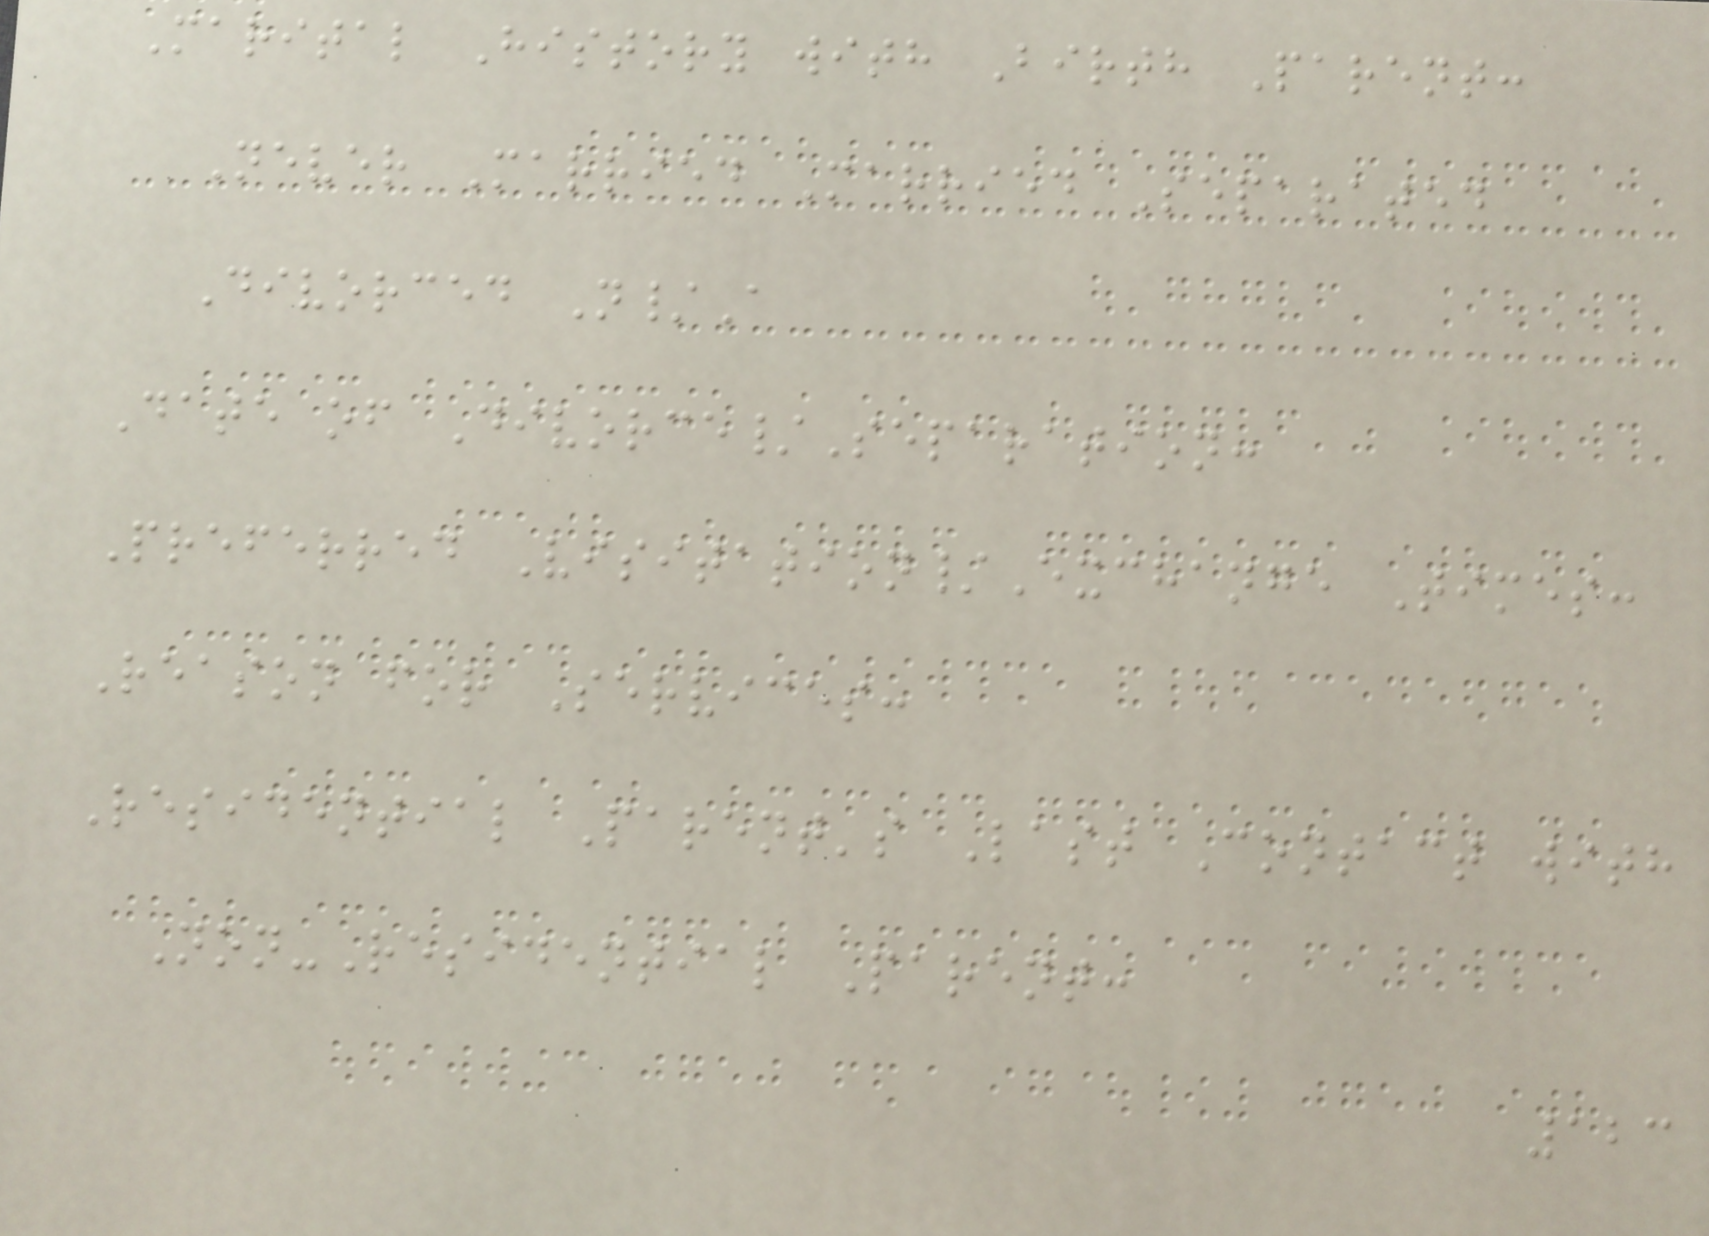Marital History with Birth Parent:
Never Married Married Separated
Divorced N/A
Date of Divorce/Separation:
Preferred Visitation/Exchange Times:
Reason for Services:
Residential Parent's Last Contact with
Non-Residential Parent:
123
